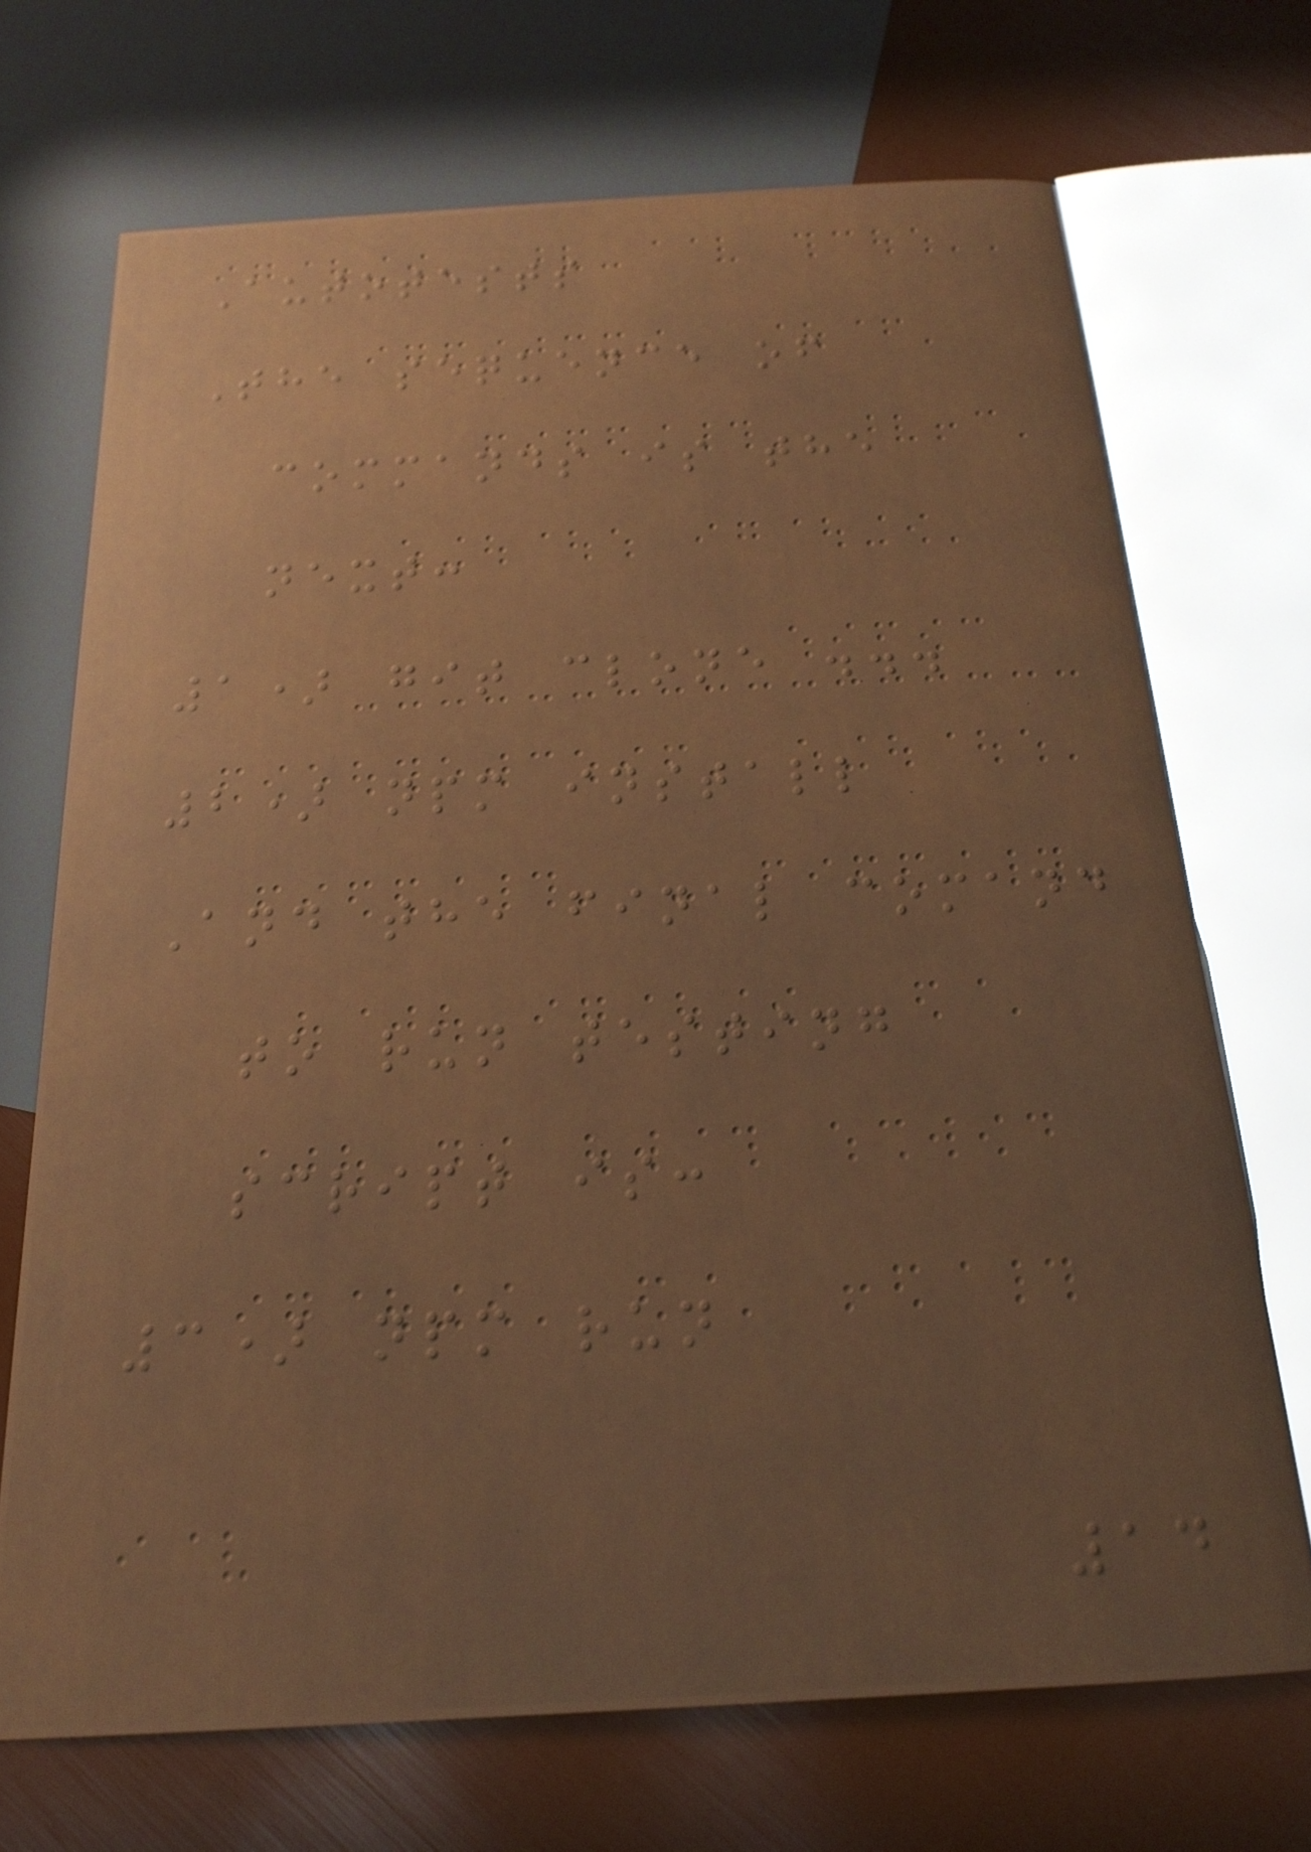Autotests
The sequence of
commands is the
next:
1) git clone ...
2) npm install
And the final comand
to run testing
script is:
3) npm run
14
